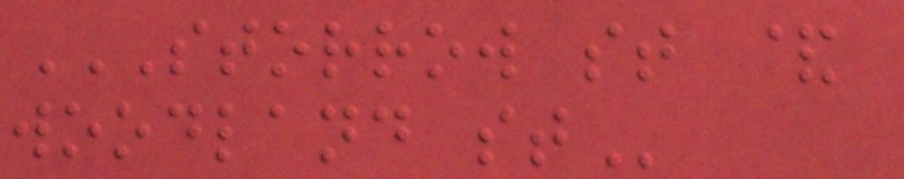STORROW ST &
WOODLAND ST
